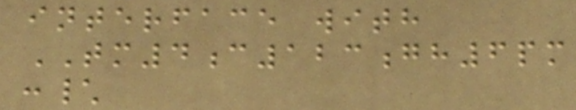interface with
TM4c123gh6pm
:\
